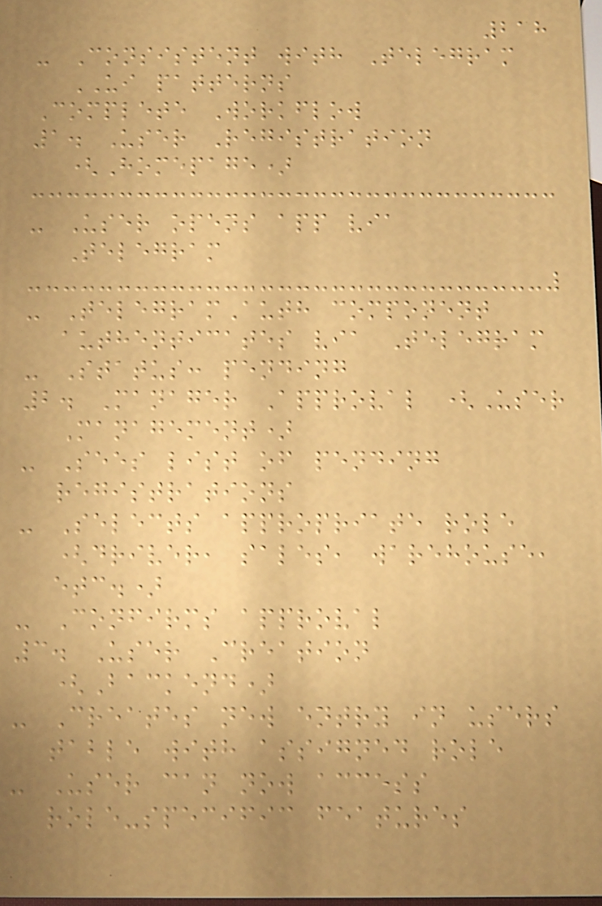218
- Consistent with Telegram
UI patterns
Complete Workflow
1. User Registration
(Homepage)
- User opens app via
Telegram
- TelegramAuth component
authenticates via Telegram
- Status: pending
2. Manager Approval (User
Management)
- Sees list of pending
registrations
- Selects appropriate role
(driver, sales, warehouse,
etc.)
- Confirms approval
3. User Creation
(Backend)
- Creates new entry in users
table with assigned role
- User can now access
role-specific features
